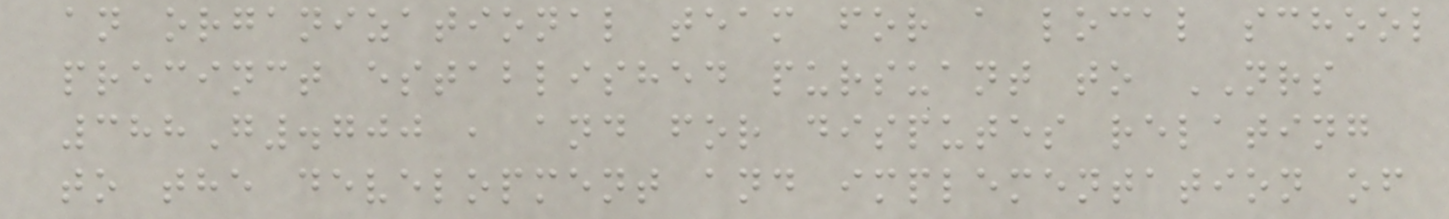an organizational team for a local school
precinct established pursuant to NRS
388G.700 , and for disputes relating
to the development and implementation of
